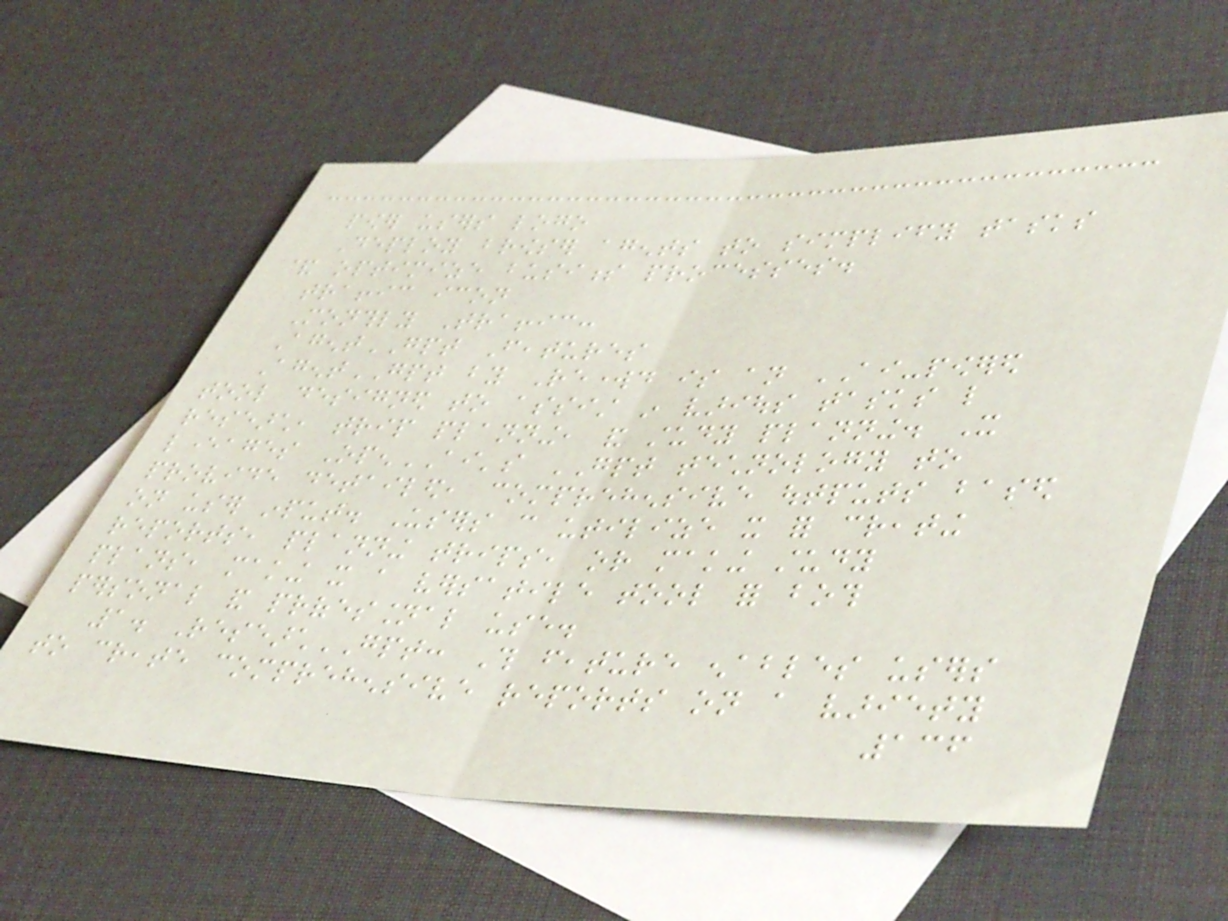power users logo
Deploy browser agents to simplify tasks
& optimize business processes.
traffic icon
Monthly Traffic:
AgentGPT Features
AgentGPT by Reworkd is an AI-powered
tool designed to assist in various tasks like
research, trip planning, and study planning. It
leverages OpenAI's GPT technology to
provide detailed, comprehensive outputs based
on user input. Users can utilize it for creating
reports, planning trips, or making study
plans, making it a versatile tool for both
personal and professional use.
1. ResearchGPT: This feature enables users
to create comprehensive reports on a variety
136
